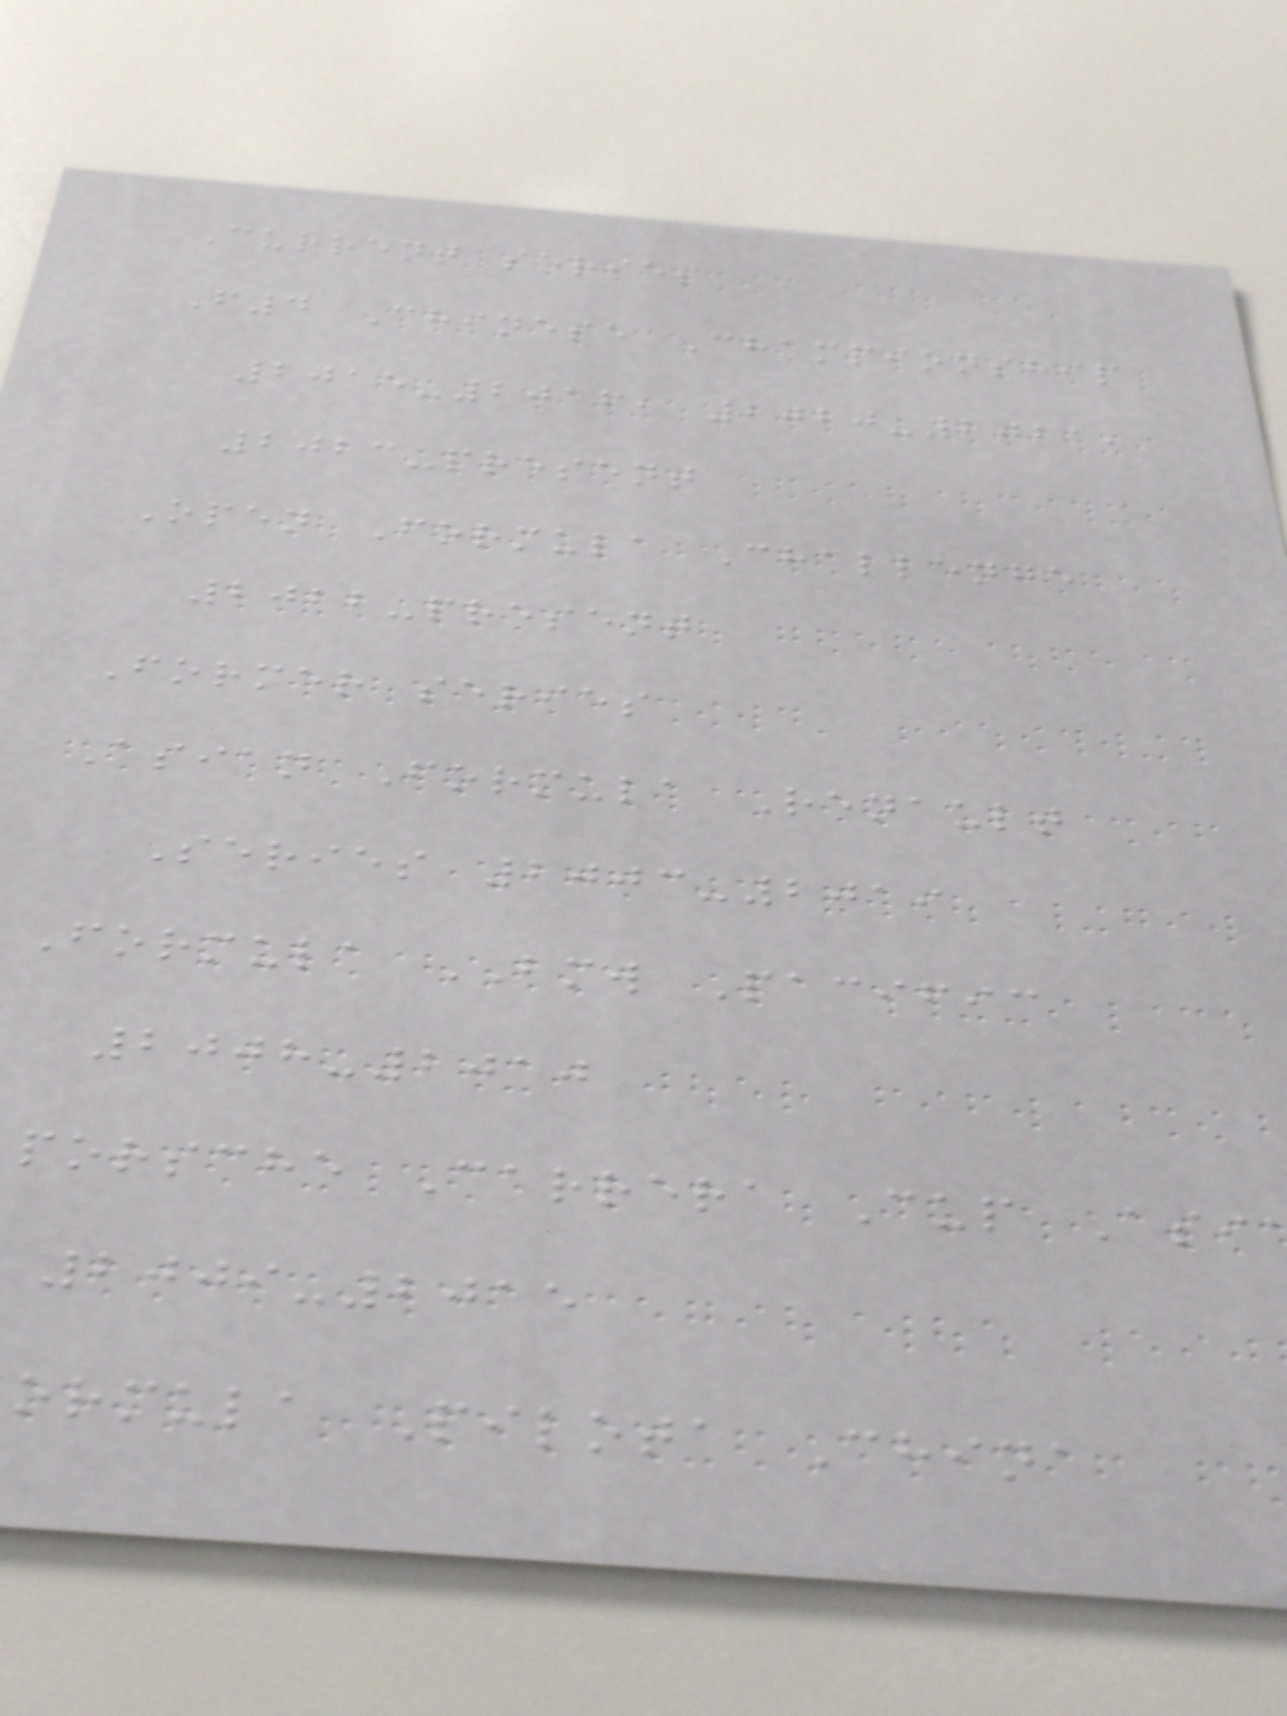Current series
F4 Chinese Championship
2015-2016, 2020-2021,
2023-present
Open Formula Challenge
2022-present
Former series
Asian Formula Renault
Series 2003-2019
Formula BMW Pacific
2008-2010
porsche Carrera Cup Asi
2009-2015
ormula Pilota China
